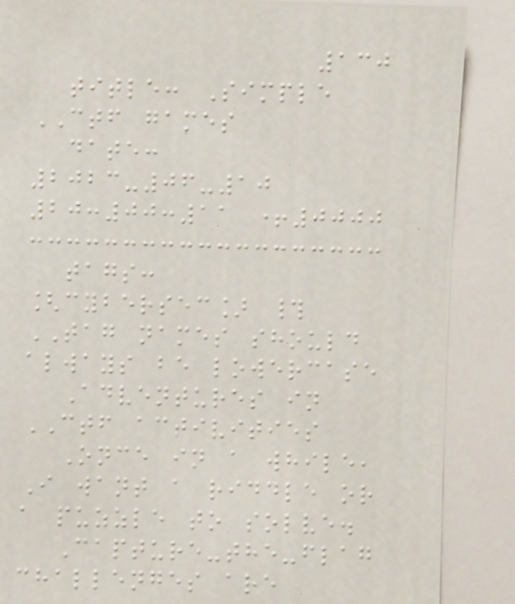130
title: Simple
CTF games
date:
2023-06-10
20:00:11 +0000
tags:
[cybersec] #
TAG names should
always be lowercase
Adventures in
CTF activities
Once in a while,
I want a riddle or
a puzzle to solve.
Capture-the-flag
challenges are
